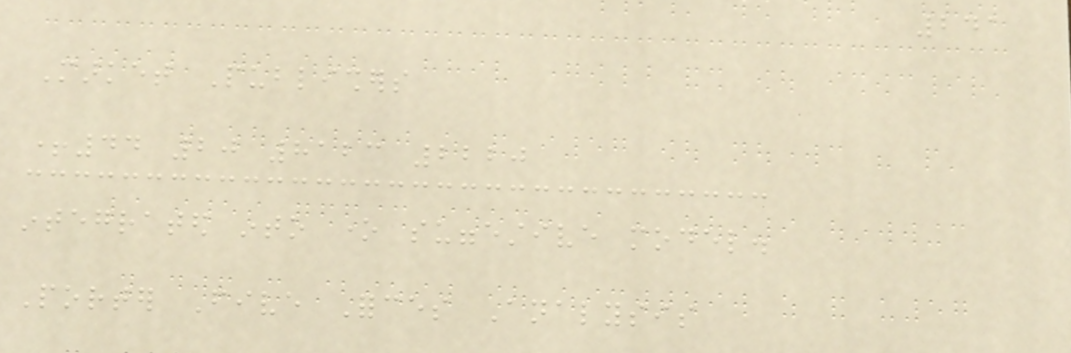241
Market Publishers
+44 20 8123 2220
integrated into one suggestive model.
Porter Five Forces Analysis
